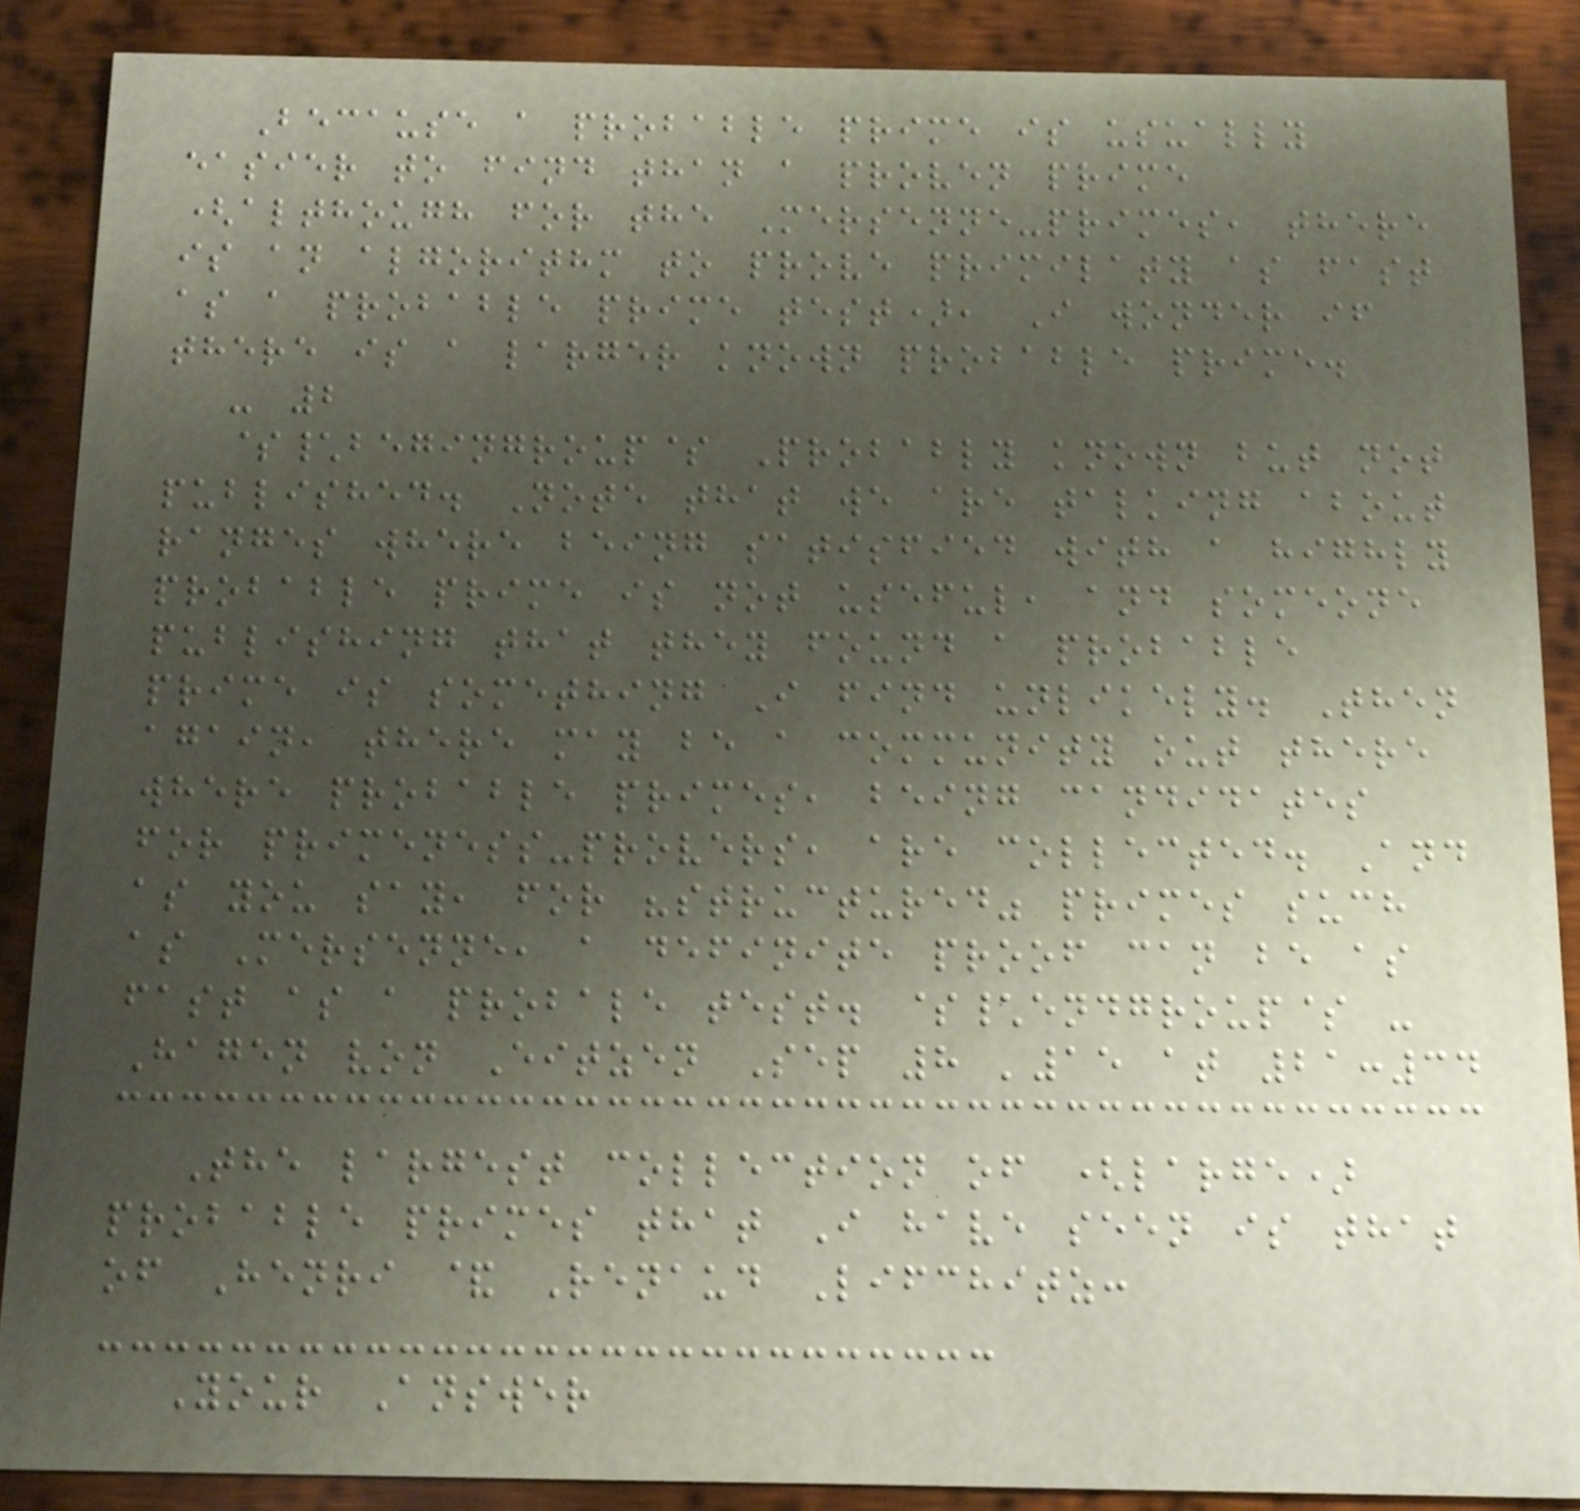Because a probable prime is usually
easier to find than a proven prime
(although for the Mersenne-primes, there
is an algorithm to prove primilaty as fast
as a probable prime test), I wonder if
there is a larger known probable prime.
- 2
$\begingroup$ Probably known but not
published. Note that we are talking about
ranges where being satisfied with a highly
probable prime is not useful, and someone
publishing that they found a probable
prime is something I find unlikely. Then
again, there may be a community out there
where probable primes, being candidates
for primeness-provers, are collected. And
as you say, for "structured" primes such
as Mersenne, a definite proof can be as
fast as a probale test. $\endgroup$ -
Hagen von Eitzen Sep 8 '15 at 21:34
The largest collection of (large)
probable primes that I have seen is that
of Henri & Renaud Lifchitz:
Your Answer
